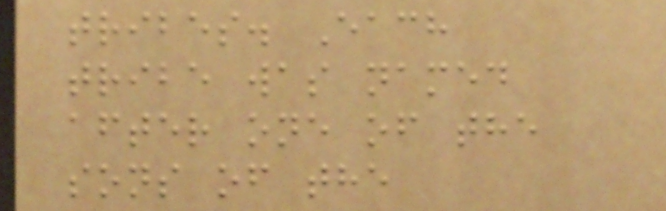tribes. Each
tribe was named
after one of the
sons of the
